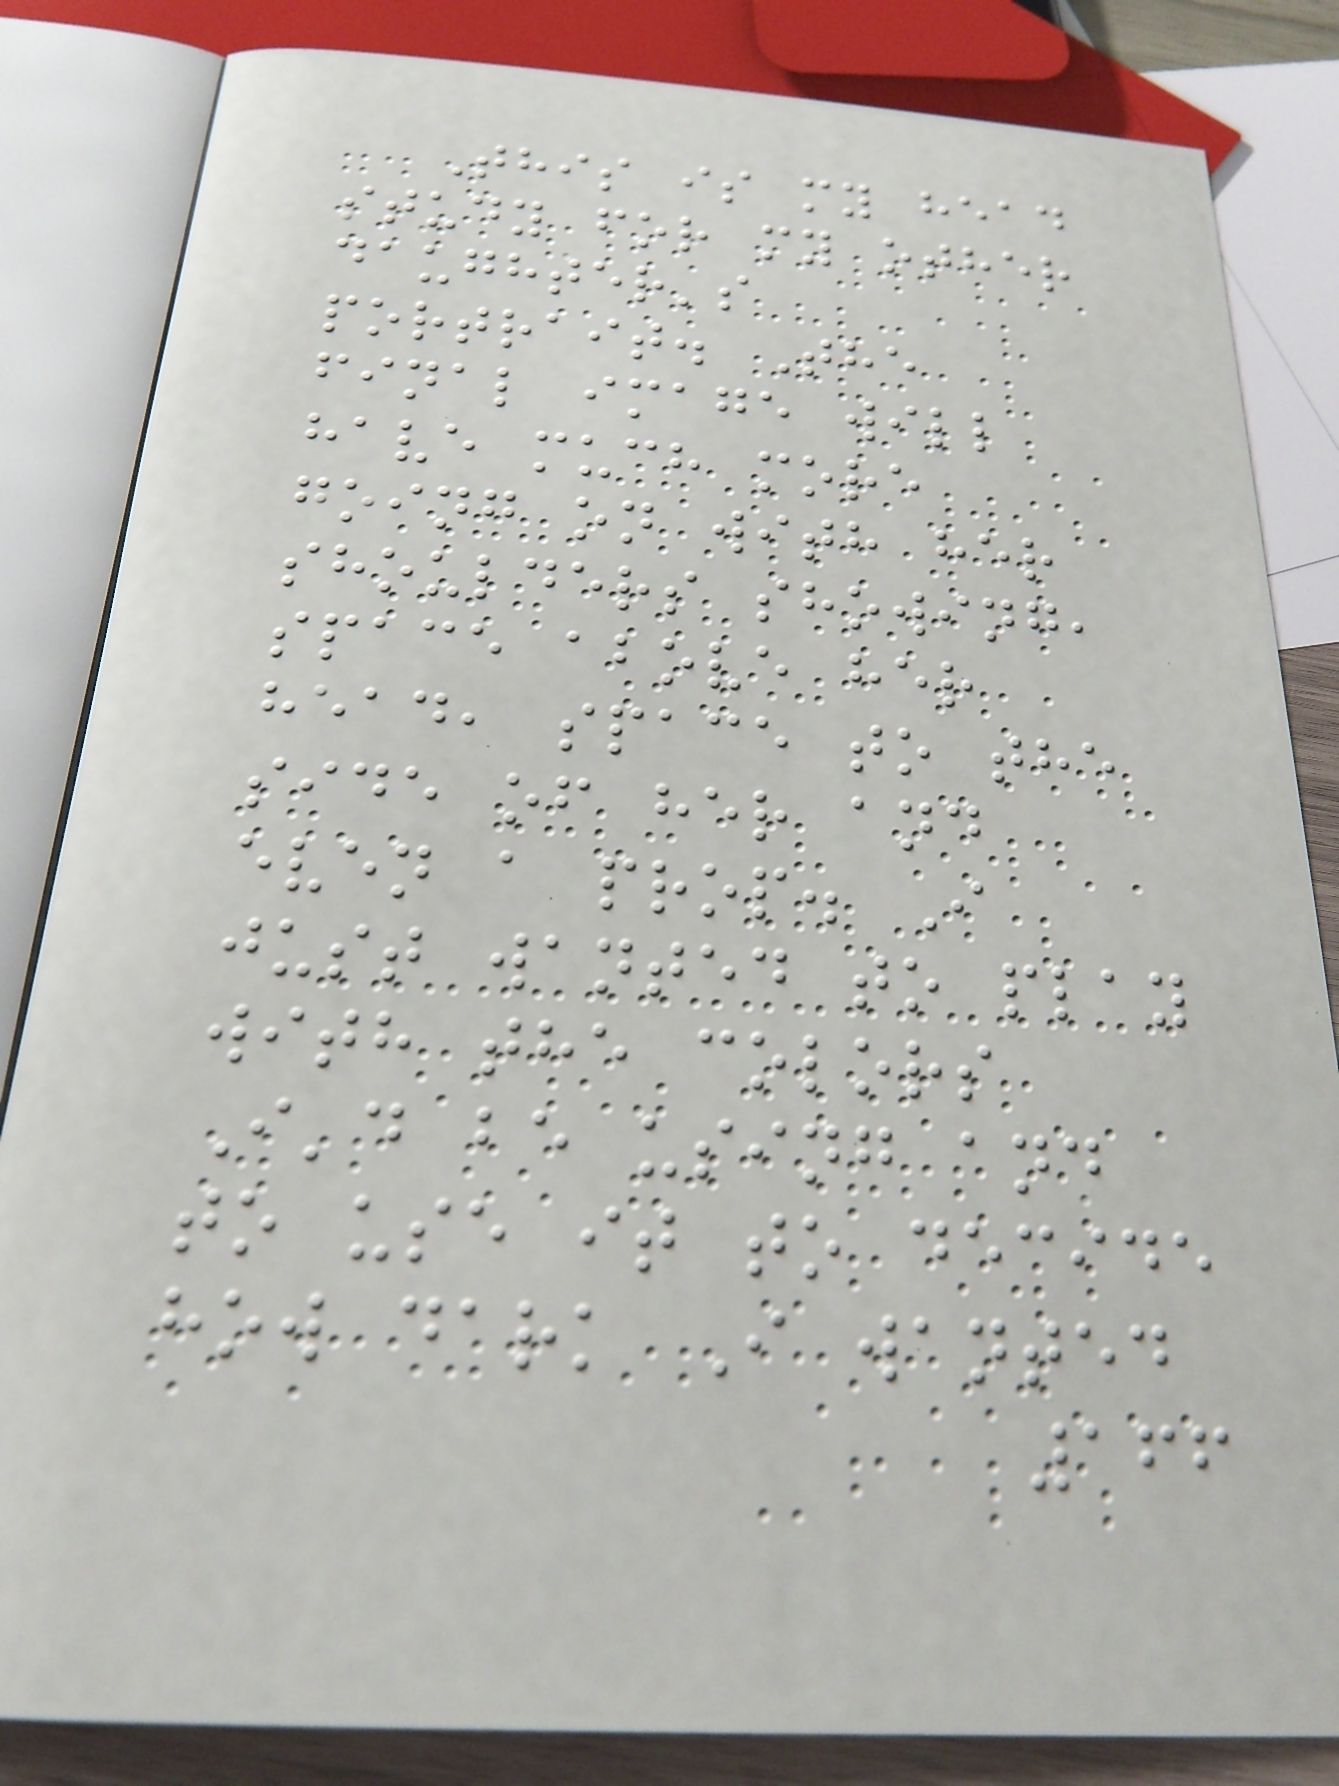This is my head
study for my other
daughter's
portrait. The
final image will
have much more
going on with her
shoulders showing,
space above her
head, space to the
side of her and
even a prop. I
just wanted to play
with the colors
I'd be using and
to use it to decide
how dark I wanted
166
